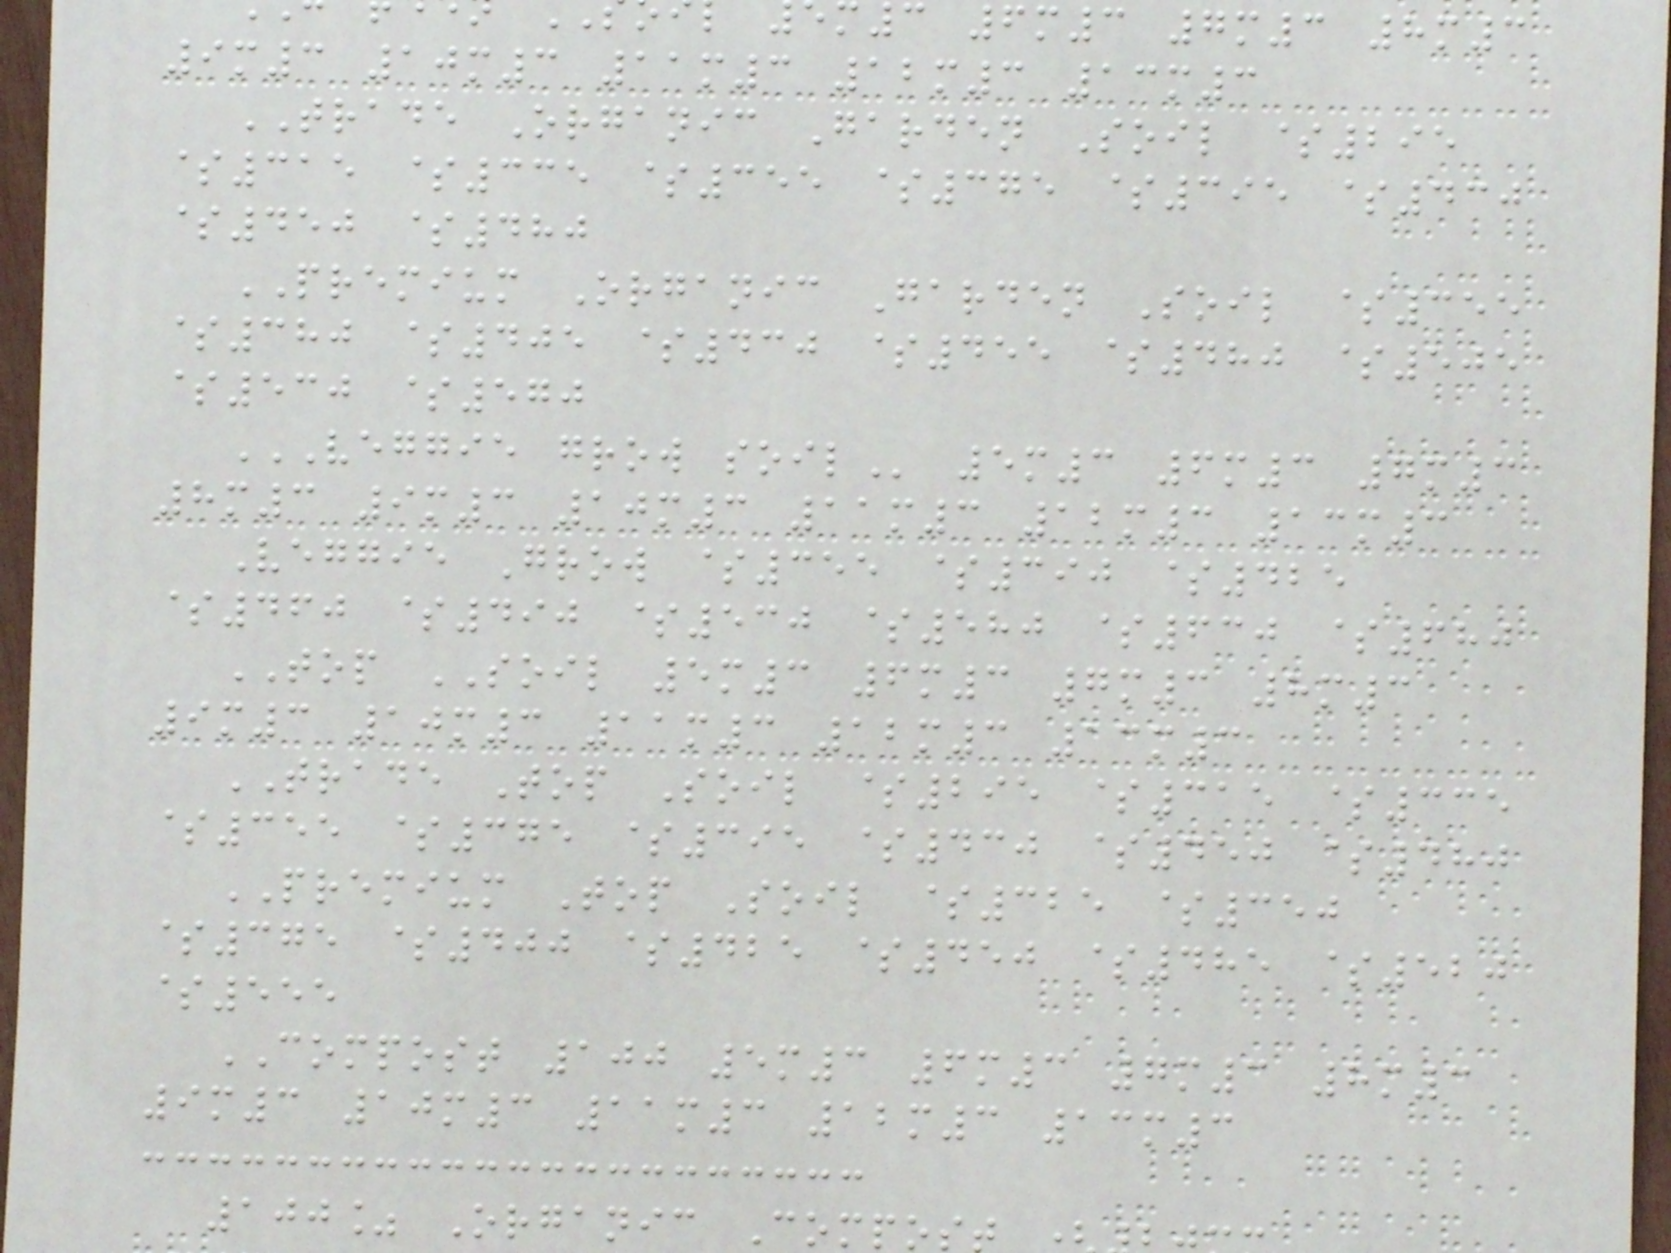3 6m3 7m3 8m3
9m3 10m3 11m3 12m3 13m3
TRADE Organic Garden Soil $295
$315 $335 $355 $375 $395 $430
$450 $480
PREMIUM Organic Garden Soil $355
$380 $405 $430 $455 $480 $505
$530 $570
VEGGIE GROW SOIL 5m3 6m3 7m3
8m3 9m3 10m3 11m3 12m3 13m3
Veggie Grow $355 $390 $425
$460 $490 $530 $580 $630 $680
TOP SOIL 5m3 6m3 7m3 8m3
9m3 10m3 11m3 12m3 13m3
TRADE Top Soil $295 $315 $335
$355 $375 $395 $430 $450 $480
PREMIUM Top Soil $325 $350
$375 $400 $425 $450 $485 $520
$555
COMPOST 100 5m3 6m3 7m3 8m3
9m3 10m3 11m3 12m3 13m3
100% Organic Compos
